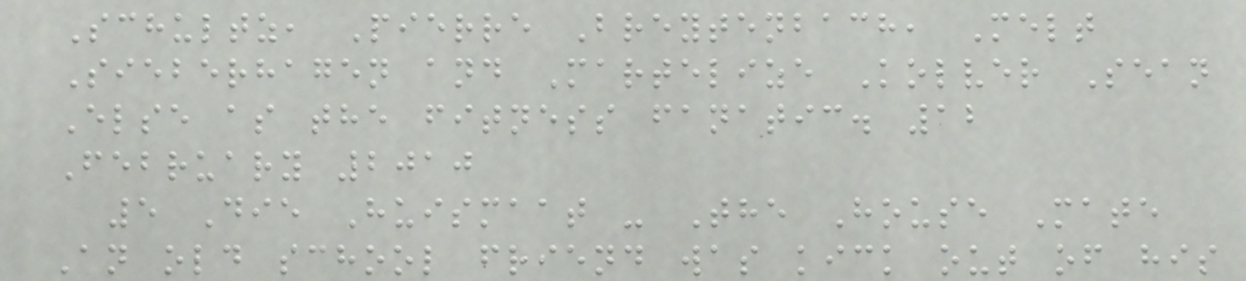Schultz, Pierre Breytenbach, Melt
Sieberhagen and Martelize Kolver Sean
Else as the fitness fanatic. 12
February 2010
5 Die Huismaat - The House Mate
An old school friend was kick out of his
